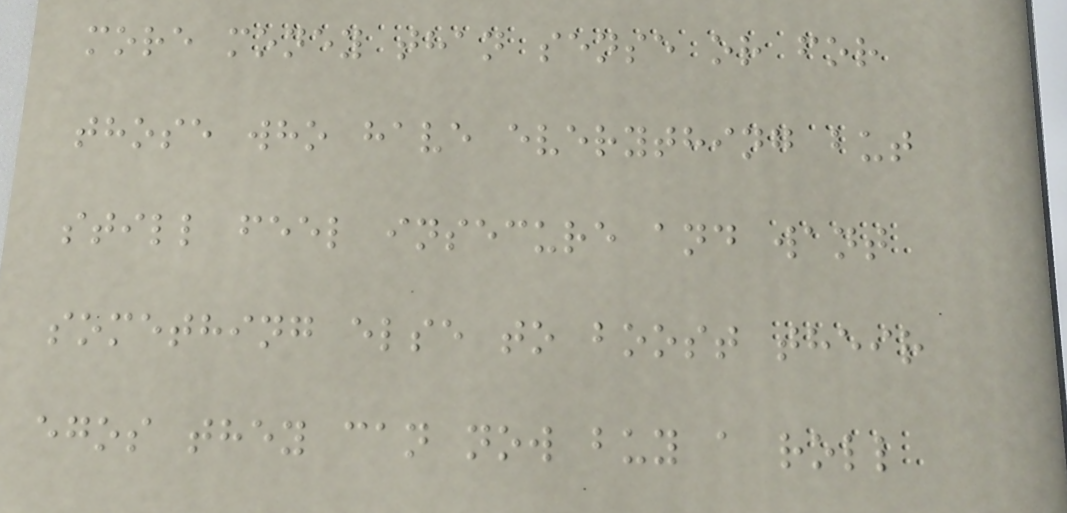more money than sense or for
those who have everything but
still feel insecure and want
something else to boost their
egos they can now buy a roll
